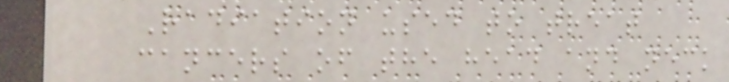Radiation used to treat
cancers of the head and neck
